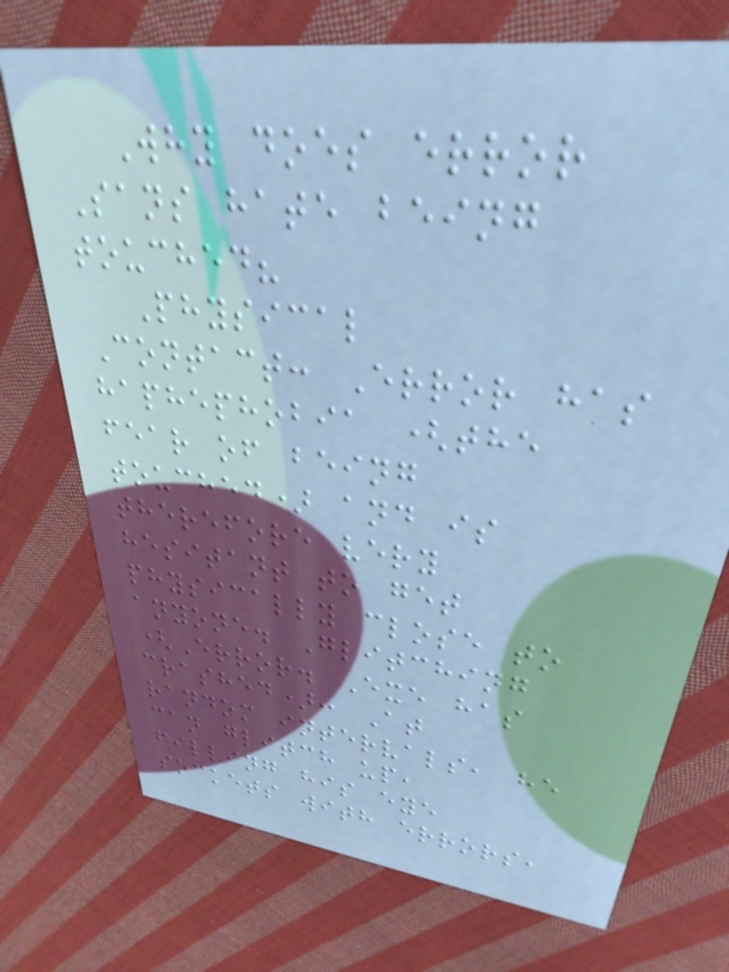Why does error
Sans hate being
touched?
Physical
Contact: Error has
haphephobia (the
fear of being
touched) and is
therefore very
hesitant to get
physically close to
anyone. Glitching
(Error. Exe has
crashed): At
random intervals, he
can glitch up,
filling his eye
sockets with errors,
